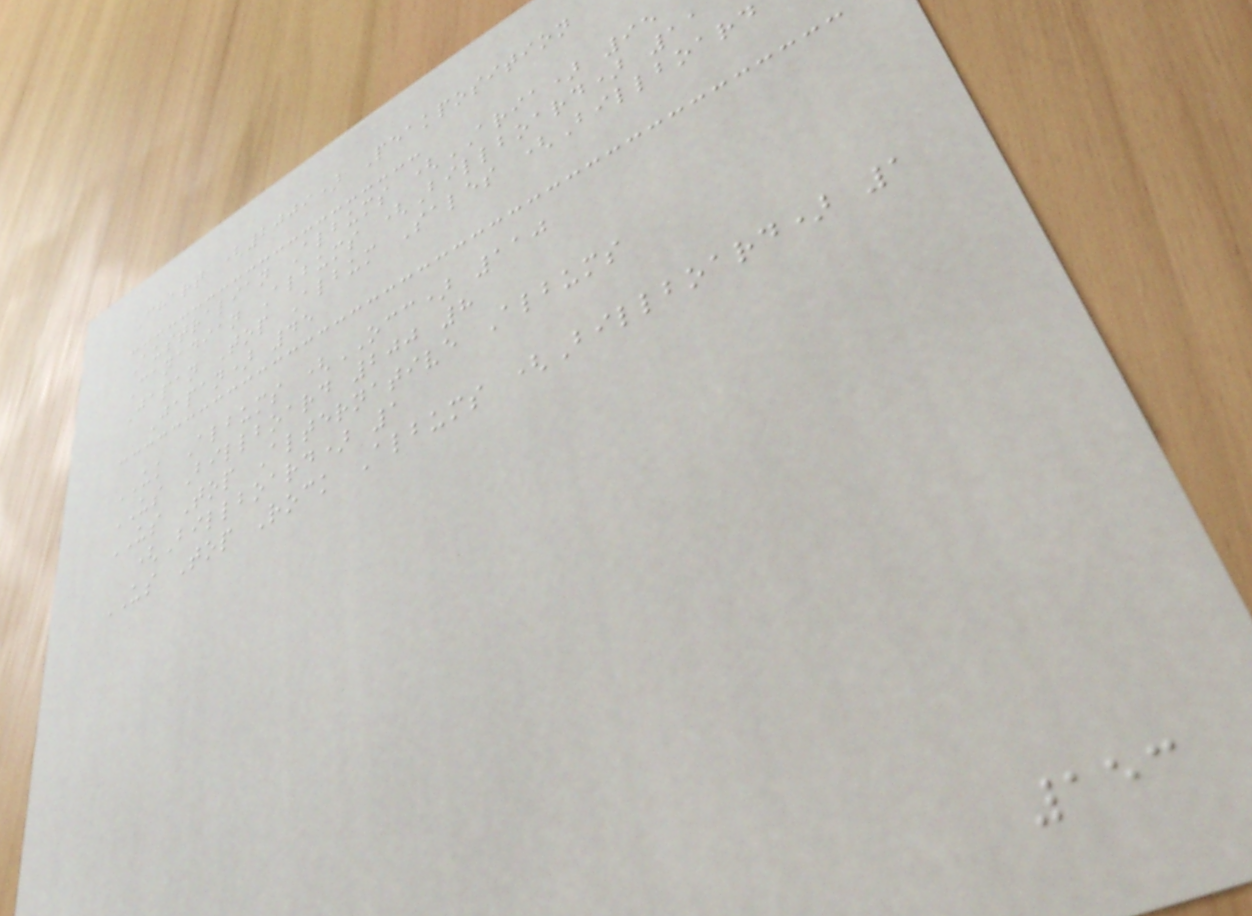Chart (2009) Peakposition
Australian Albums (ARIA) 95
Canadian Albums (Billboard) 11
Japan Top Album Sales (Billboard
Japan) 45
UK Albums (OCC) 110
US Billboard 200 8
US Top Alternative Albums
(Billboard) 1
US Top Rock Albums (Billboard) 1
153
